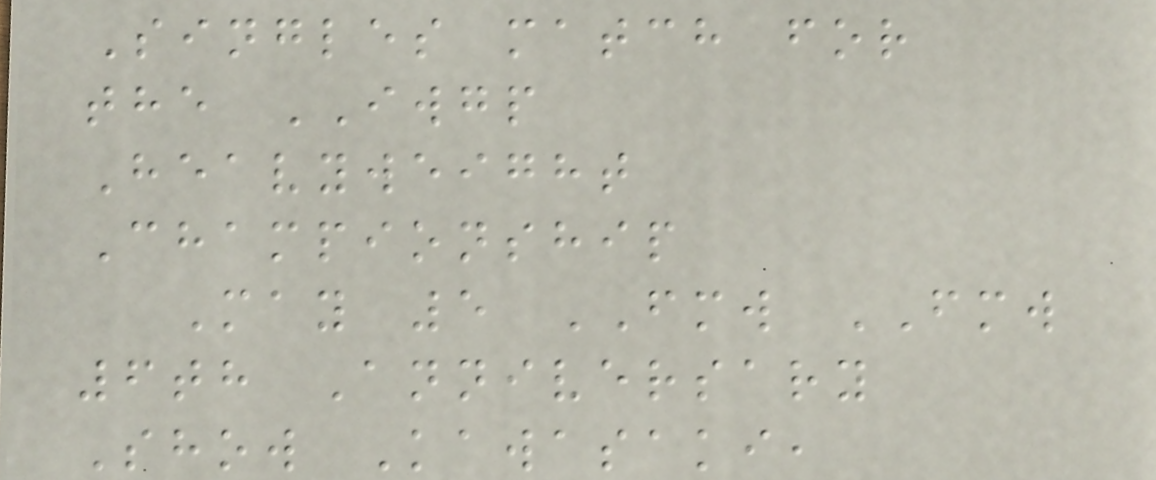Singles match for
the IWGP
Heavyweight
Championship
May 5 FMW FMW
6th Anniversary
Show Kawasaki,
